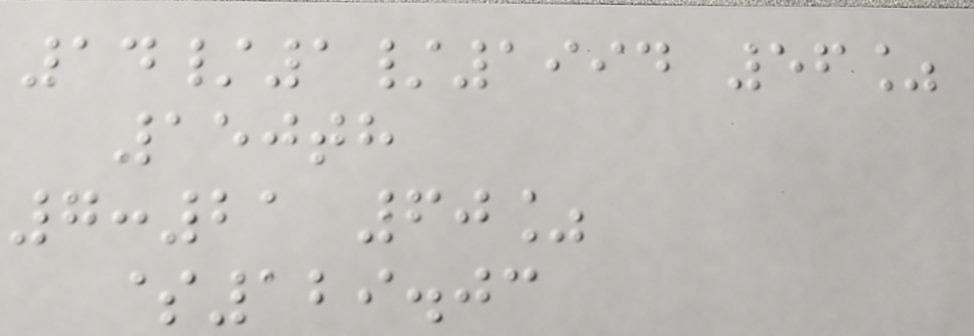14/1/1994 56%
150th
7:21 60%
$129.03
